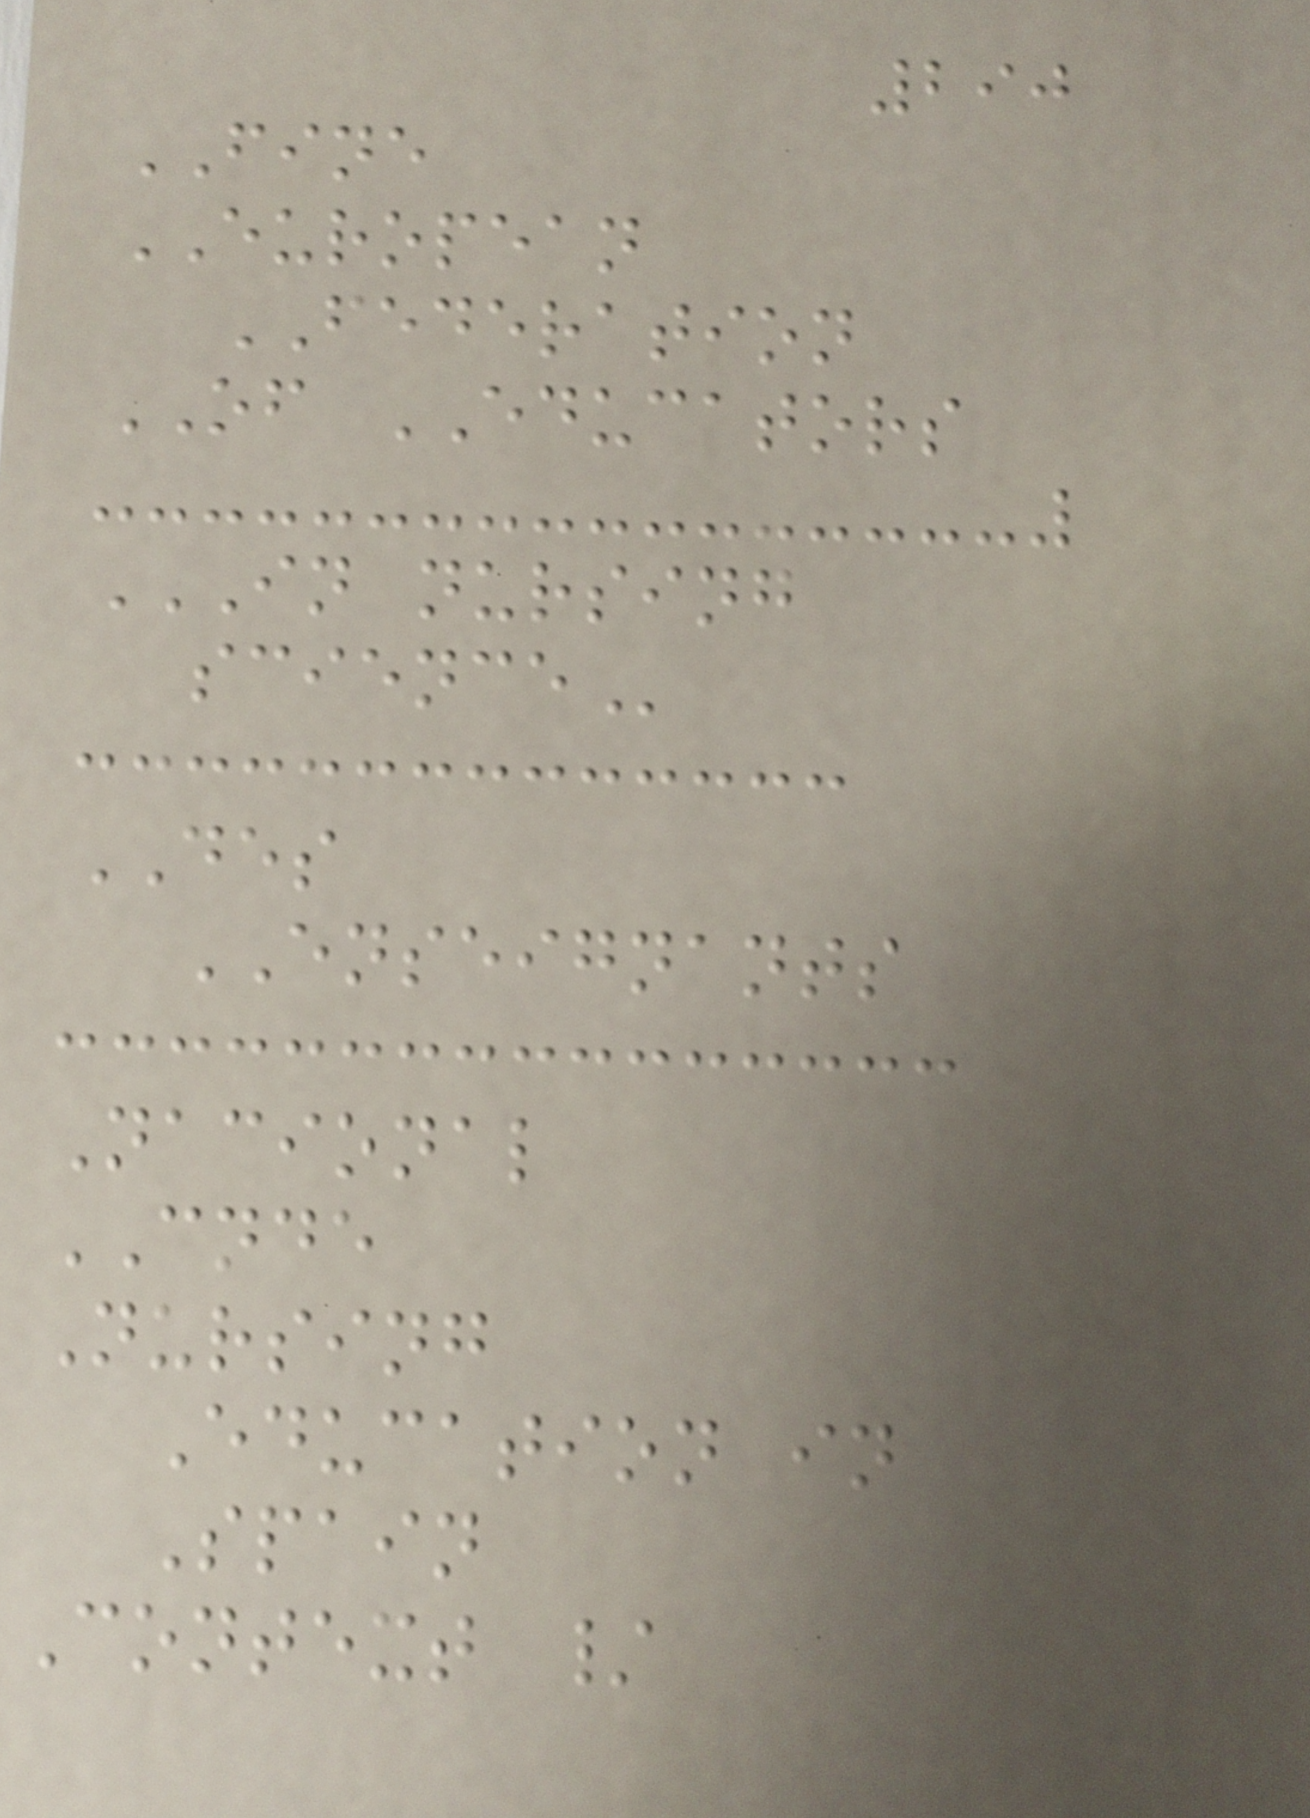290
FINE
EUROPEAN
FEDERATION
OF EDUCATORS
IN NURSING
SCIENCE
DES
ENSEIGNANTS
Nacional
CNDE
Nursing
Education in
Spain
Context /
